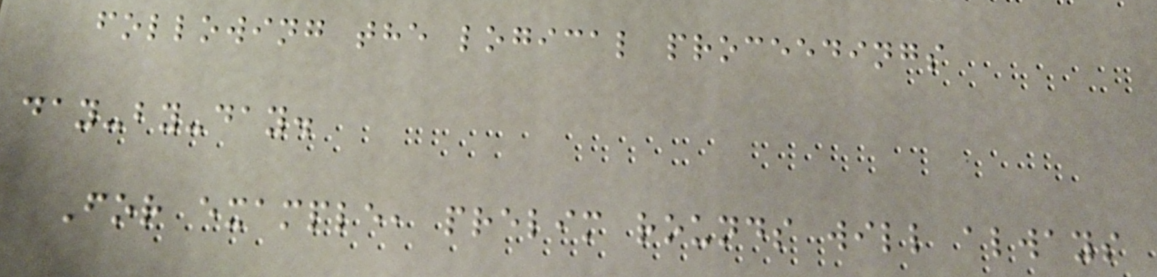following the logical proceedings
day-by-day.
For example, prelim rounds will always
